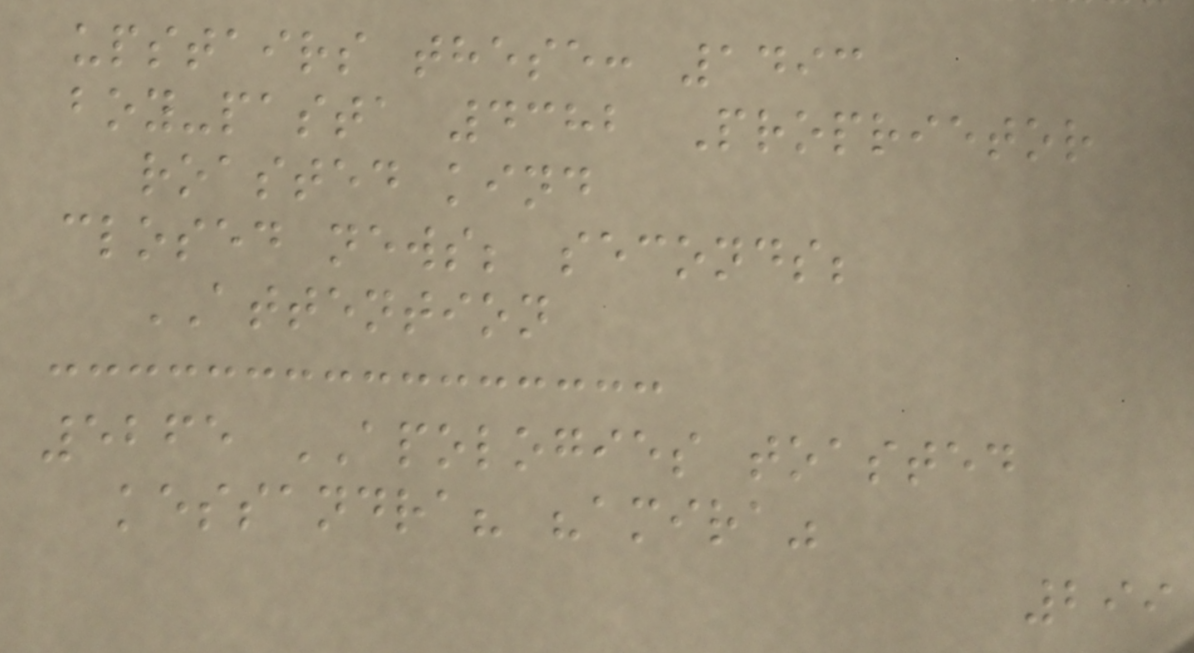upstairs these: 1493
boy-pasta 4382 Proprietor
roasted kind
closed news; seconds;
ATTENTION
5265 APOLOGIES toasted
kessandra? "amira"
299
